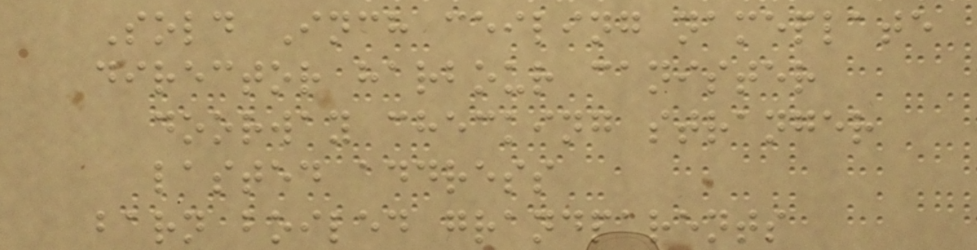Sold Inch ceiling nameplate
director harbour canister
doorway checking stranger
lasted address
barn boiled grandparents
